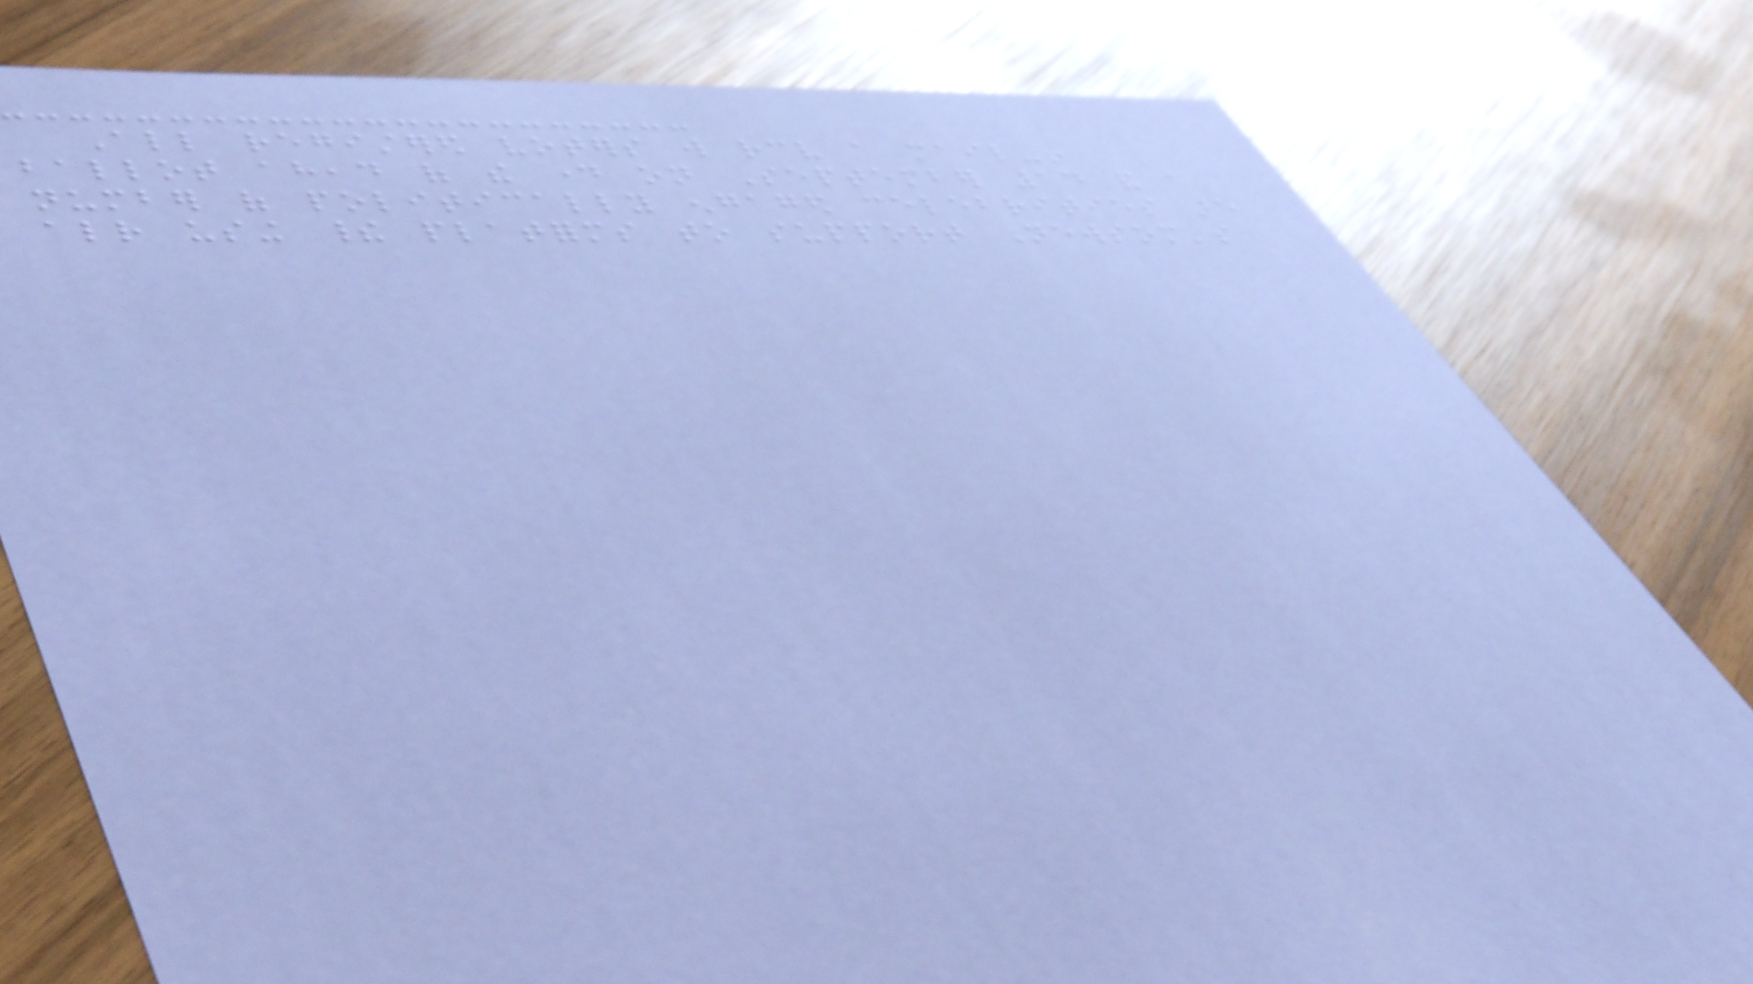All registered voters will receive a mail-in
ballot ahead of the day on September 14 and a
number of politically engaged celebrities are
already using their platforms to support Newsom's
